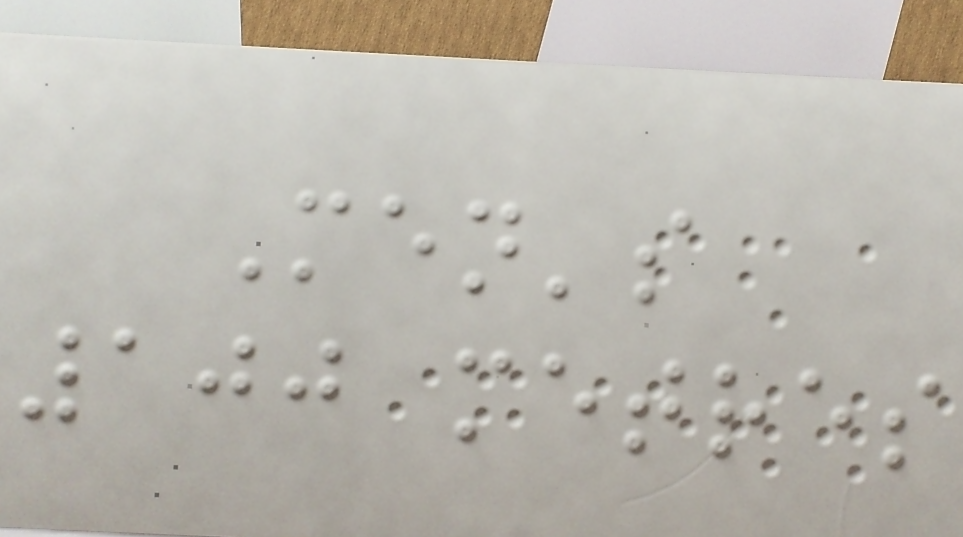Men's
100 metres
